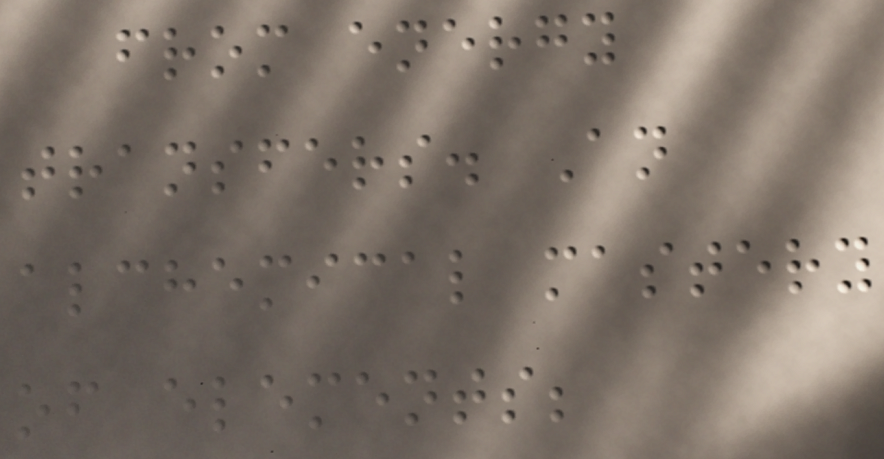from energy
transfers. An
alchemical mastery
of elements;
